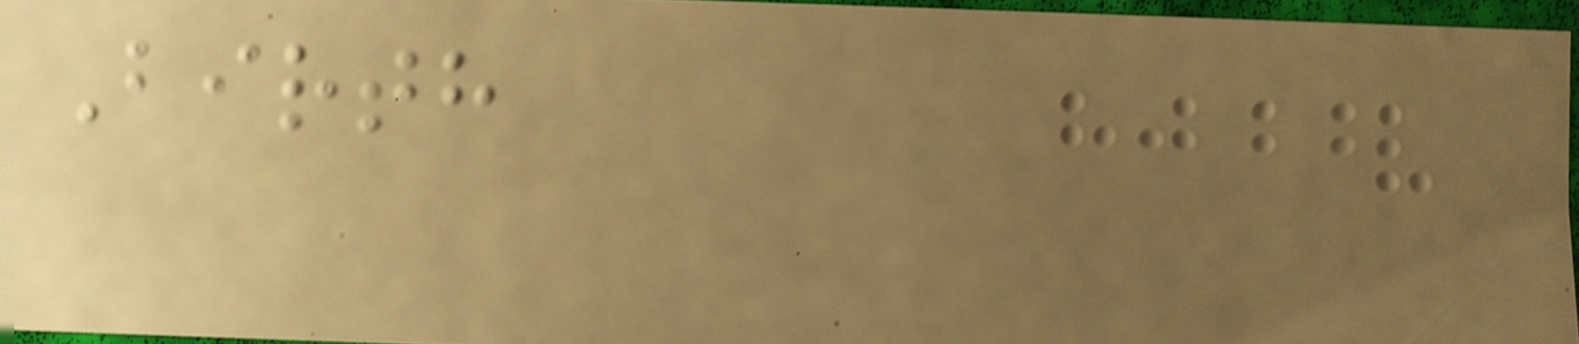Birth
